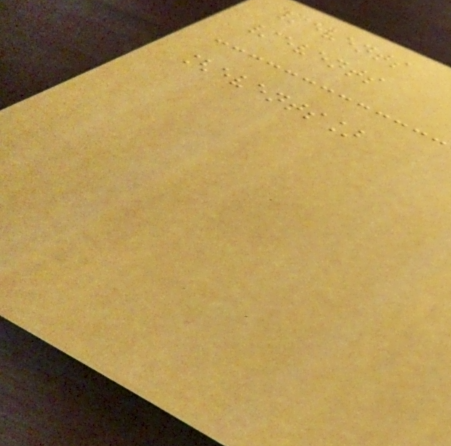/events
/events
[events]
